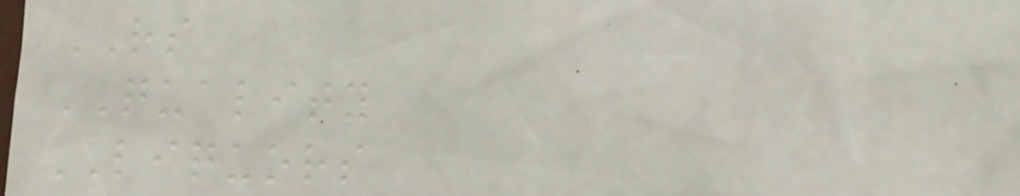RS
QUALITY
LIQUORS
